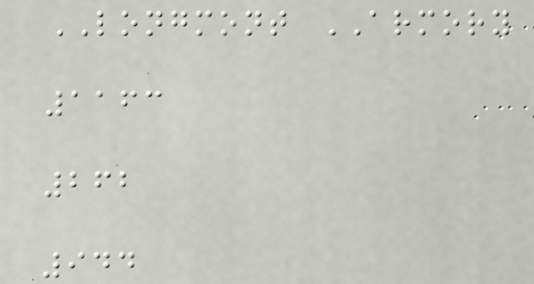LONGMONT ARMORY
1163
262
944
